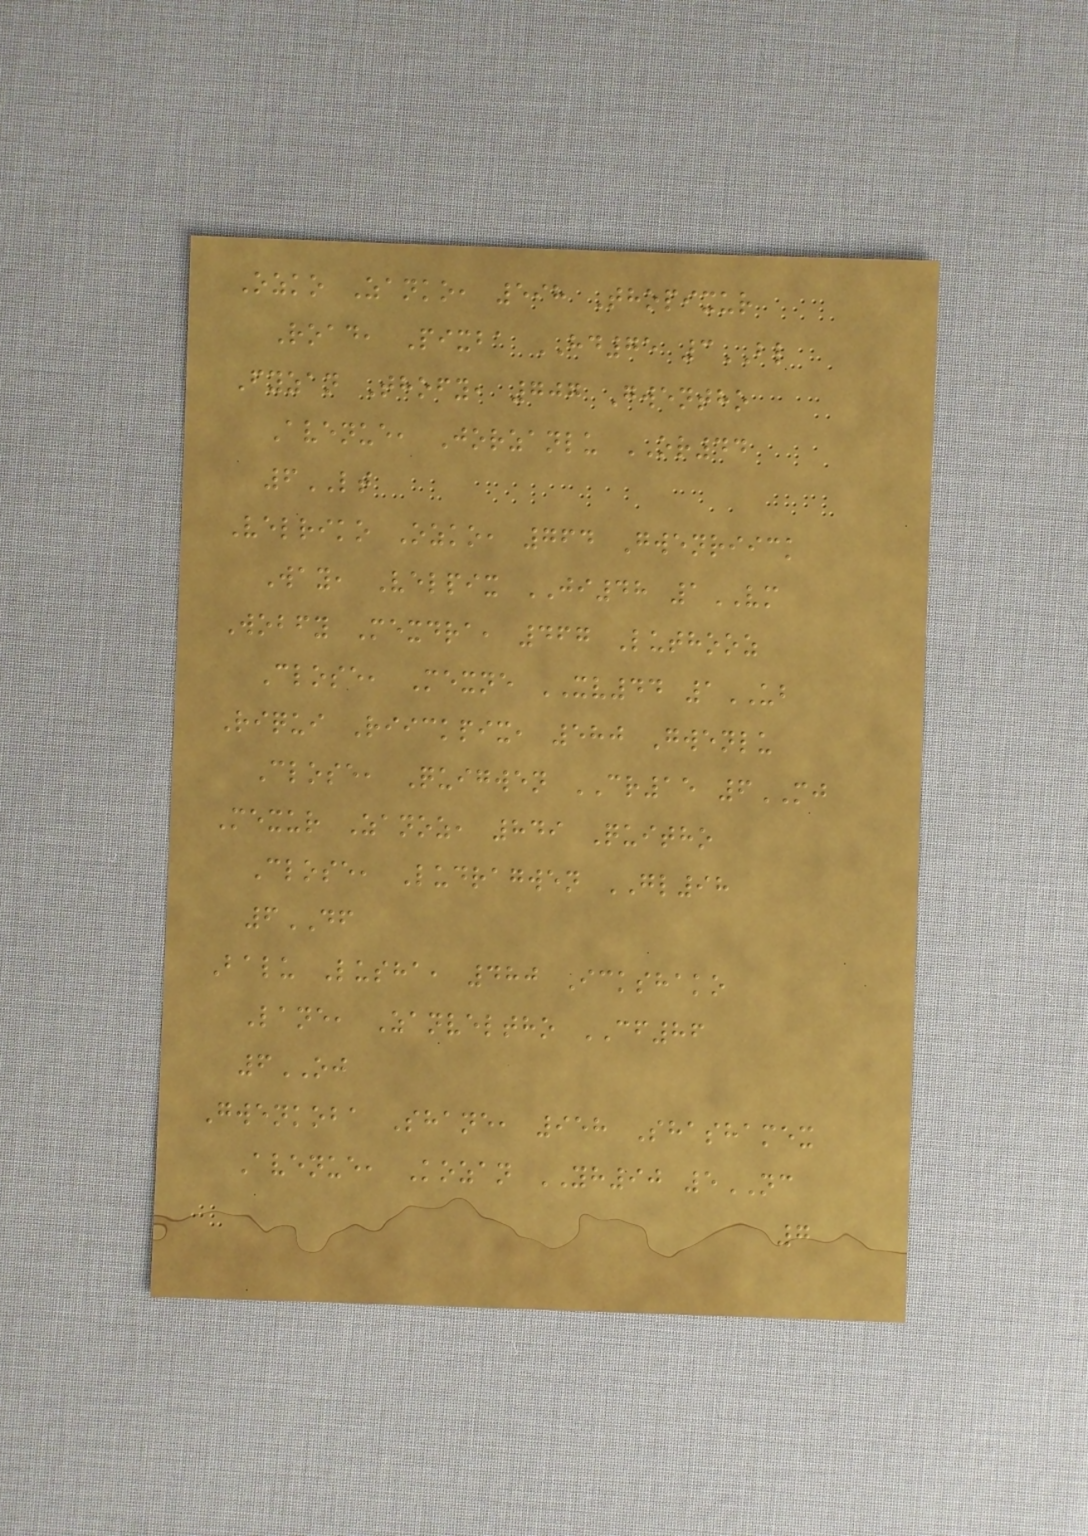Ozko Zanko, 598 Thopixur
Road, Pixba HD75 3BL
Fyzan Thofy, 707 Gwentho
Avenue, Jorzanlu OR44
6LT
Velriko Ozko, 764 Gwenriick
Way, Velpix JI48 1VM
Wobfy Mexdra, 467 Luthooz
Close, Mexne XV44 1UB
Riqui Riickpix, 580 Gwenlu
Close, Quigwen CR15 6MJ
Mexur Zanoz, 849 Quitho
Close, Ludragwen GL98
6DF
Balu Lusha, 480 Ickshako
Lane, Zanveltho CF86
6OJ
Gwenkoba Shane, 958 Shashamex
Avenue, Kozan YH90 5NC
7
